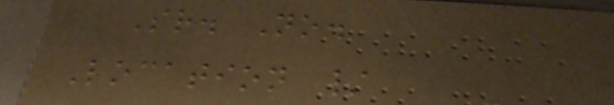Sr. No.
Location /
